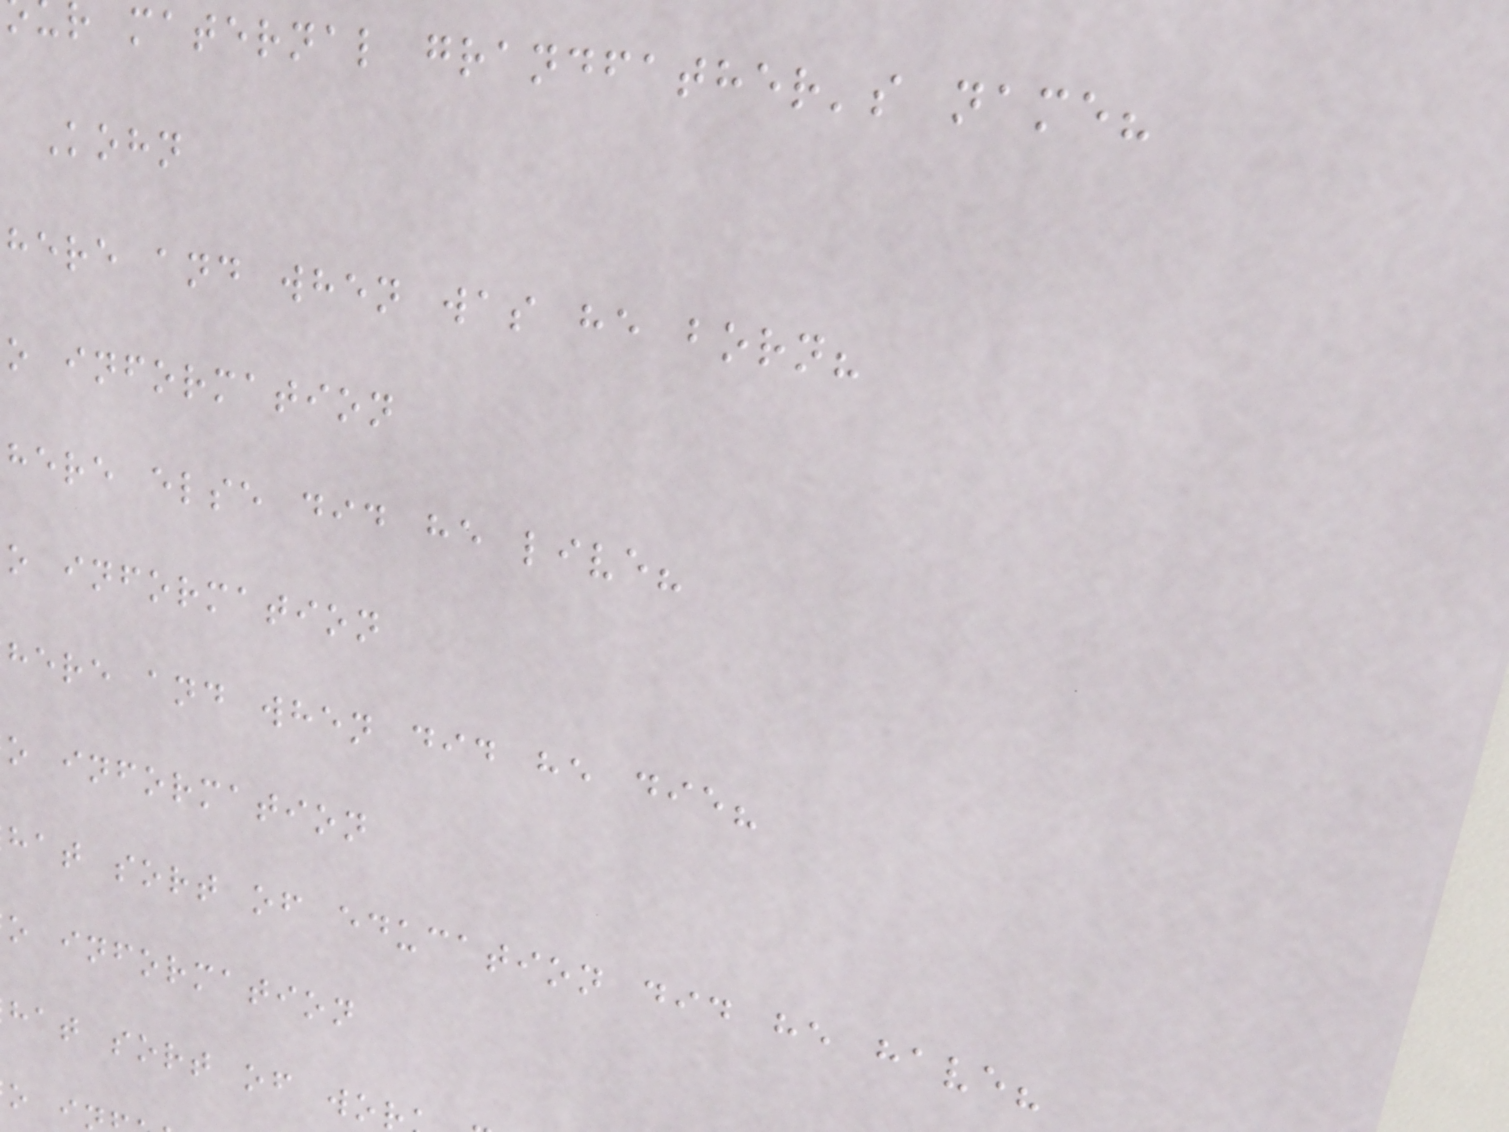r maternal grandfather's name?
Kohn
here and when was he born?
o information
here else did he live?
o information
here and when did he die?
o information
hat sort of education did he have?
o information
hat sort of wo
